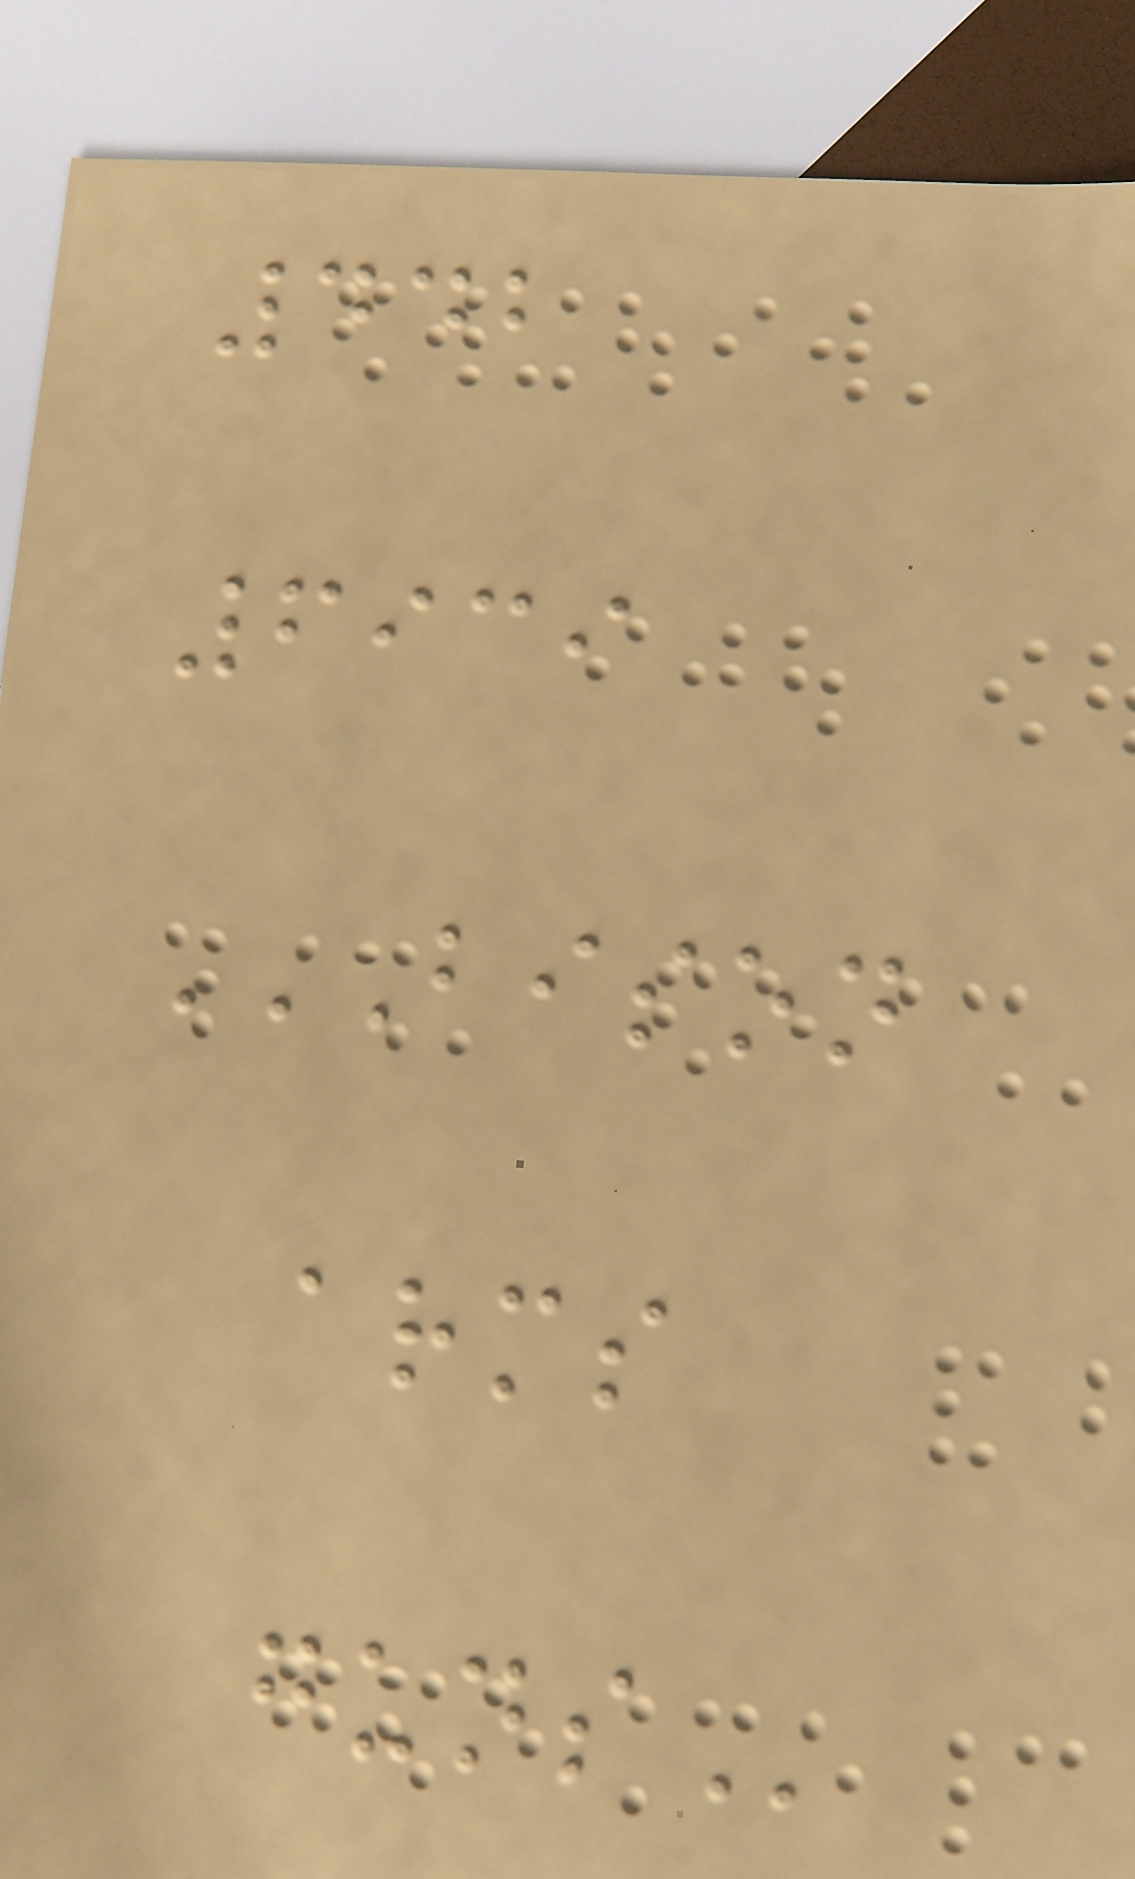442
6939
BISON
ARMS
GUNS
